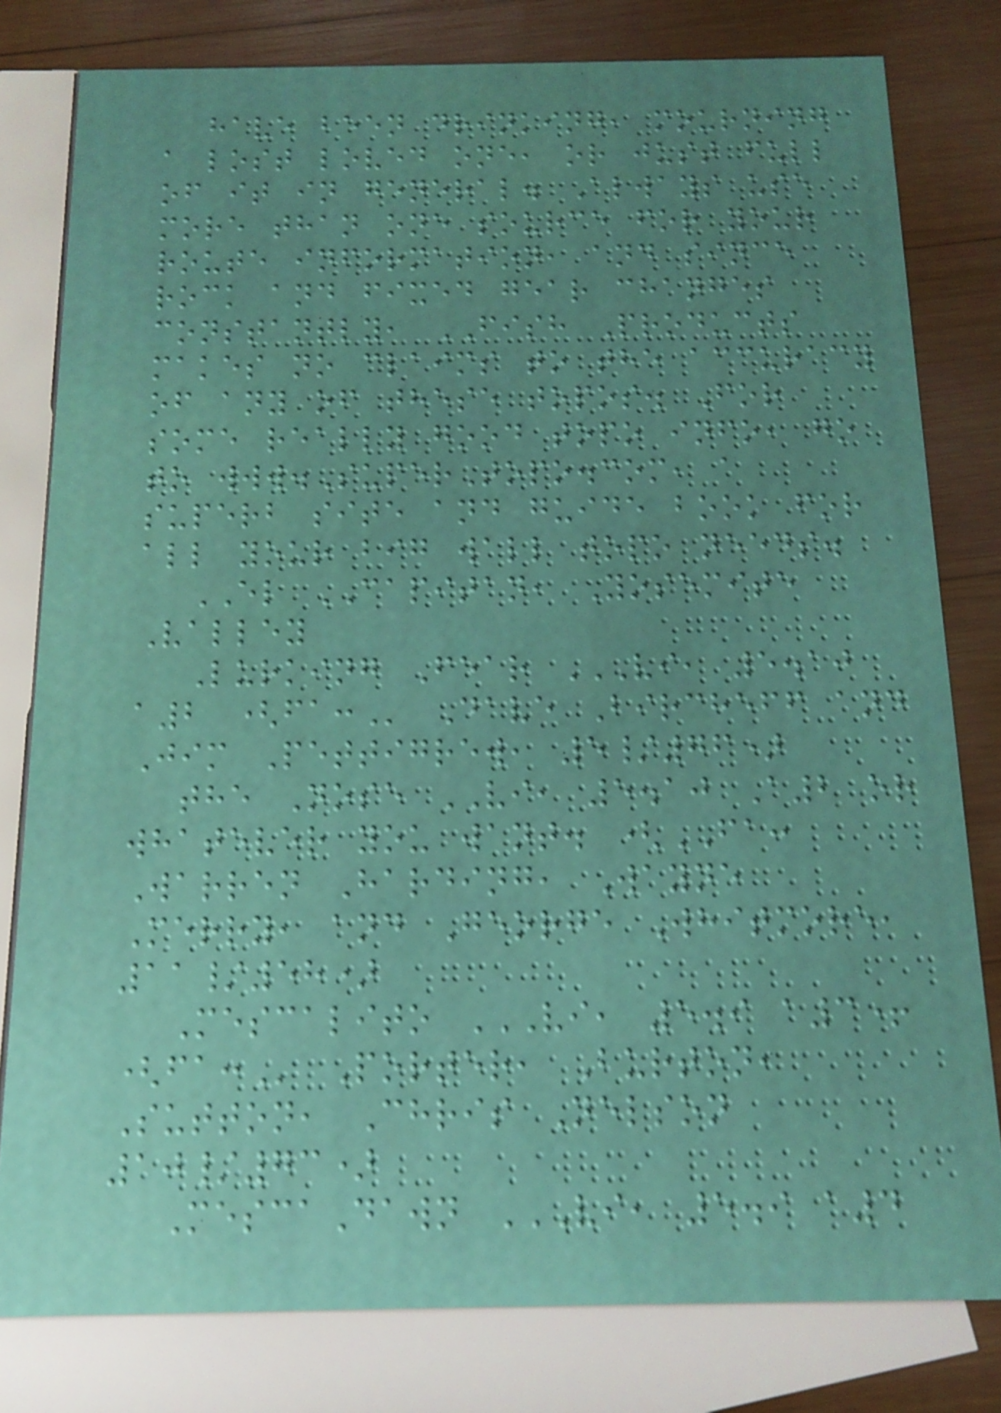have been drinking, mourning
a lost loved one, or just full
of it in general. Always use
more than one source for your
route information, and since
rock and fixed gear changes
constantly, FISH Products
makes no claims to the accuracy
of any of these topos. For
some really good topo info, go
to www.SuperTopo.com, a
superb site and guide book for
all your big wall topo needs.
EL CAPITAN, Yosemite
Valley
Lurking Fear VI, 5.10
A2 (FA: Dave Bircheff and
Jim Pettigrew, 5/76)
the Nose VI, 5.10 A2 or
whatever you want. (FA:
Warren Harding, Wayne
Merry, and George Whitmore,
11/58)
Mescalito VI, 5.9 A3+
(FA: Porter, Burton,
Sutton, Chris Nelson
10/73)
MescaDawn VI, 5.9 A4
